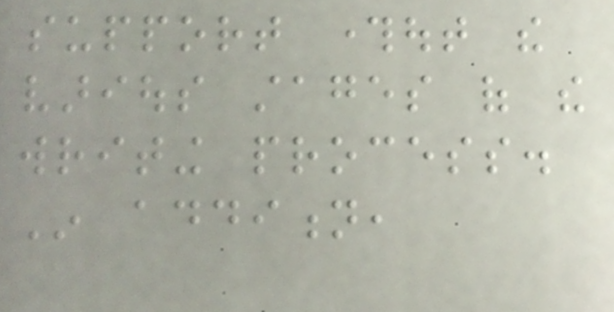support throughout the
various stages of the
writing process.
In addition,
